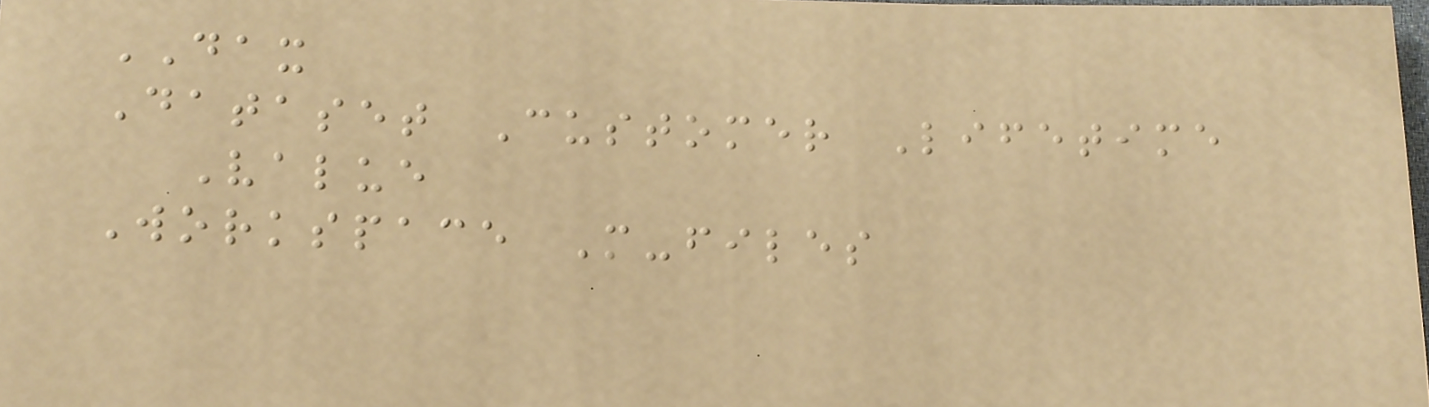DAX
Dataset Customer Lifetime
Value
Workspace M-files
